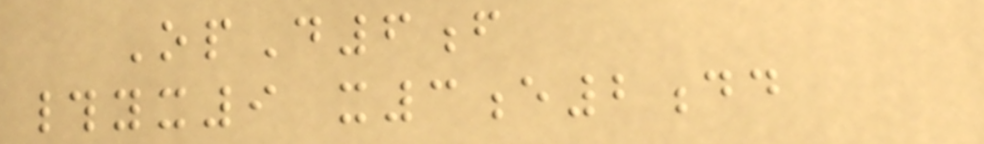OpD6f
#yx9 x3e2dd
